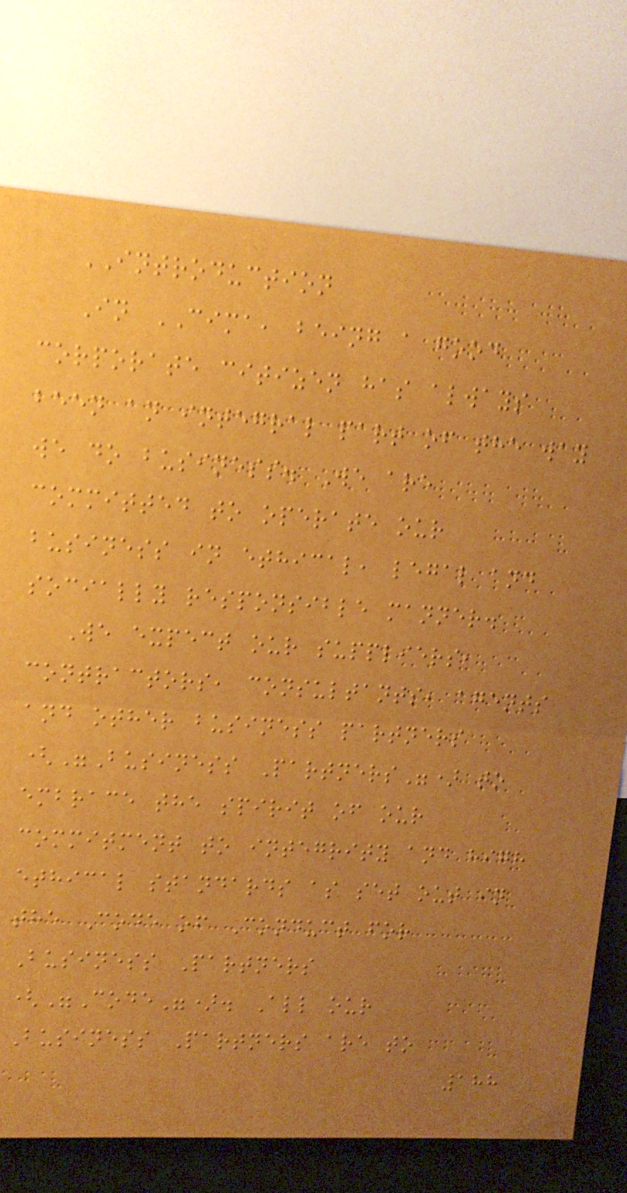INTRODUCTION
In CIMA, being a good
corporate citizen has always
been an integral part of the way
we do business. We are
committed to operate our
business in ethical, legal and
socially responsible manner.
We expect our suppliers,
contractors, consultants, agents
and other business partners
("Business Partners") to
embrace the spirit of our
commitment to integrity and high
ethical standards as set out in
the Code of Conduct for
Business Partners
("Code"). All our
Business Partners are to
188
